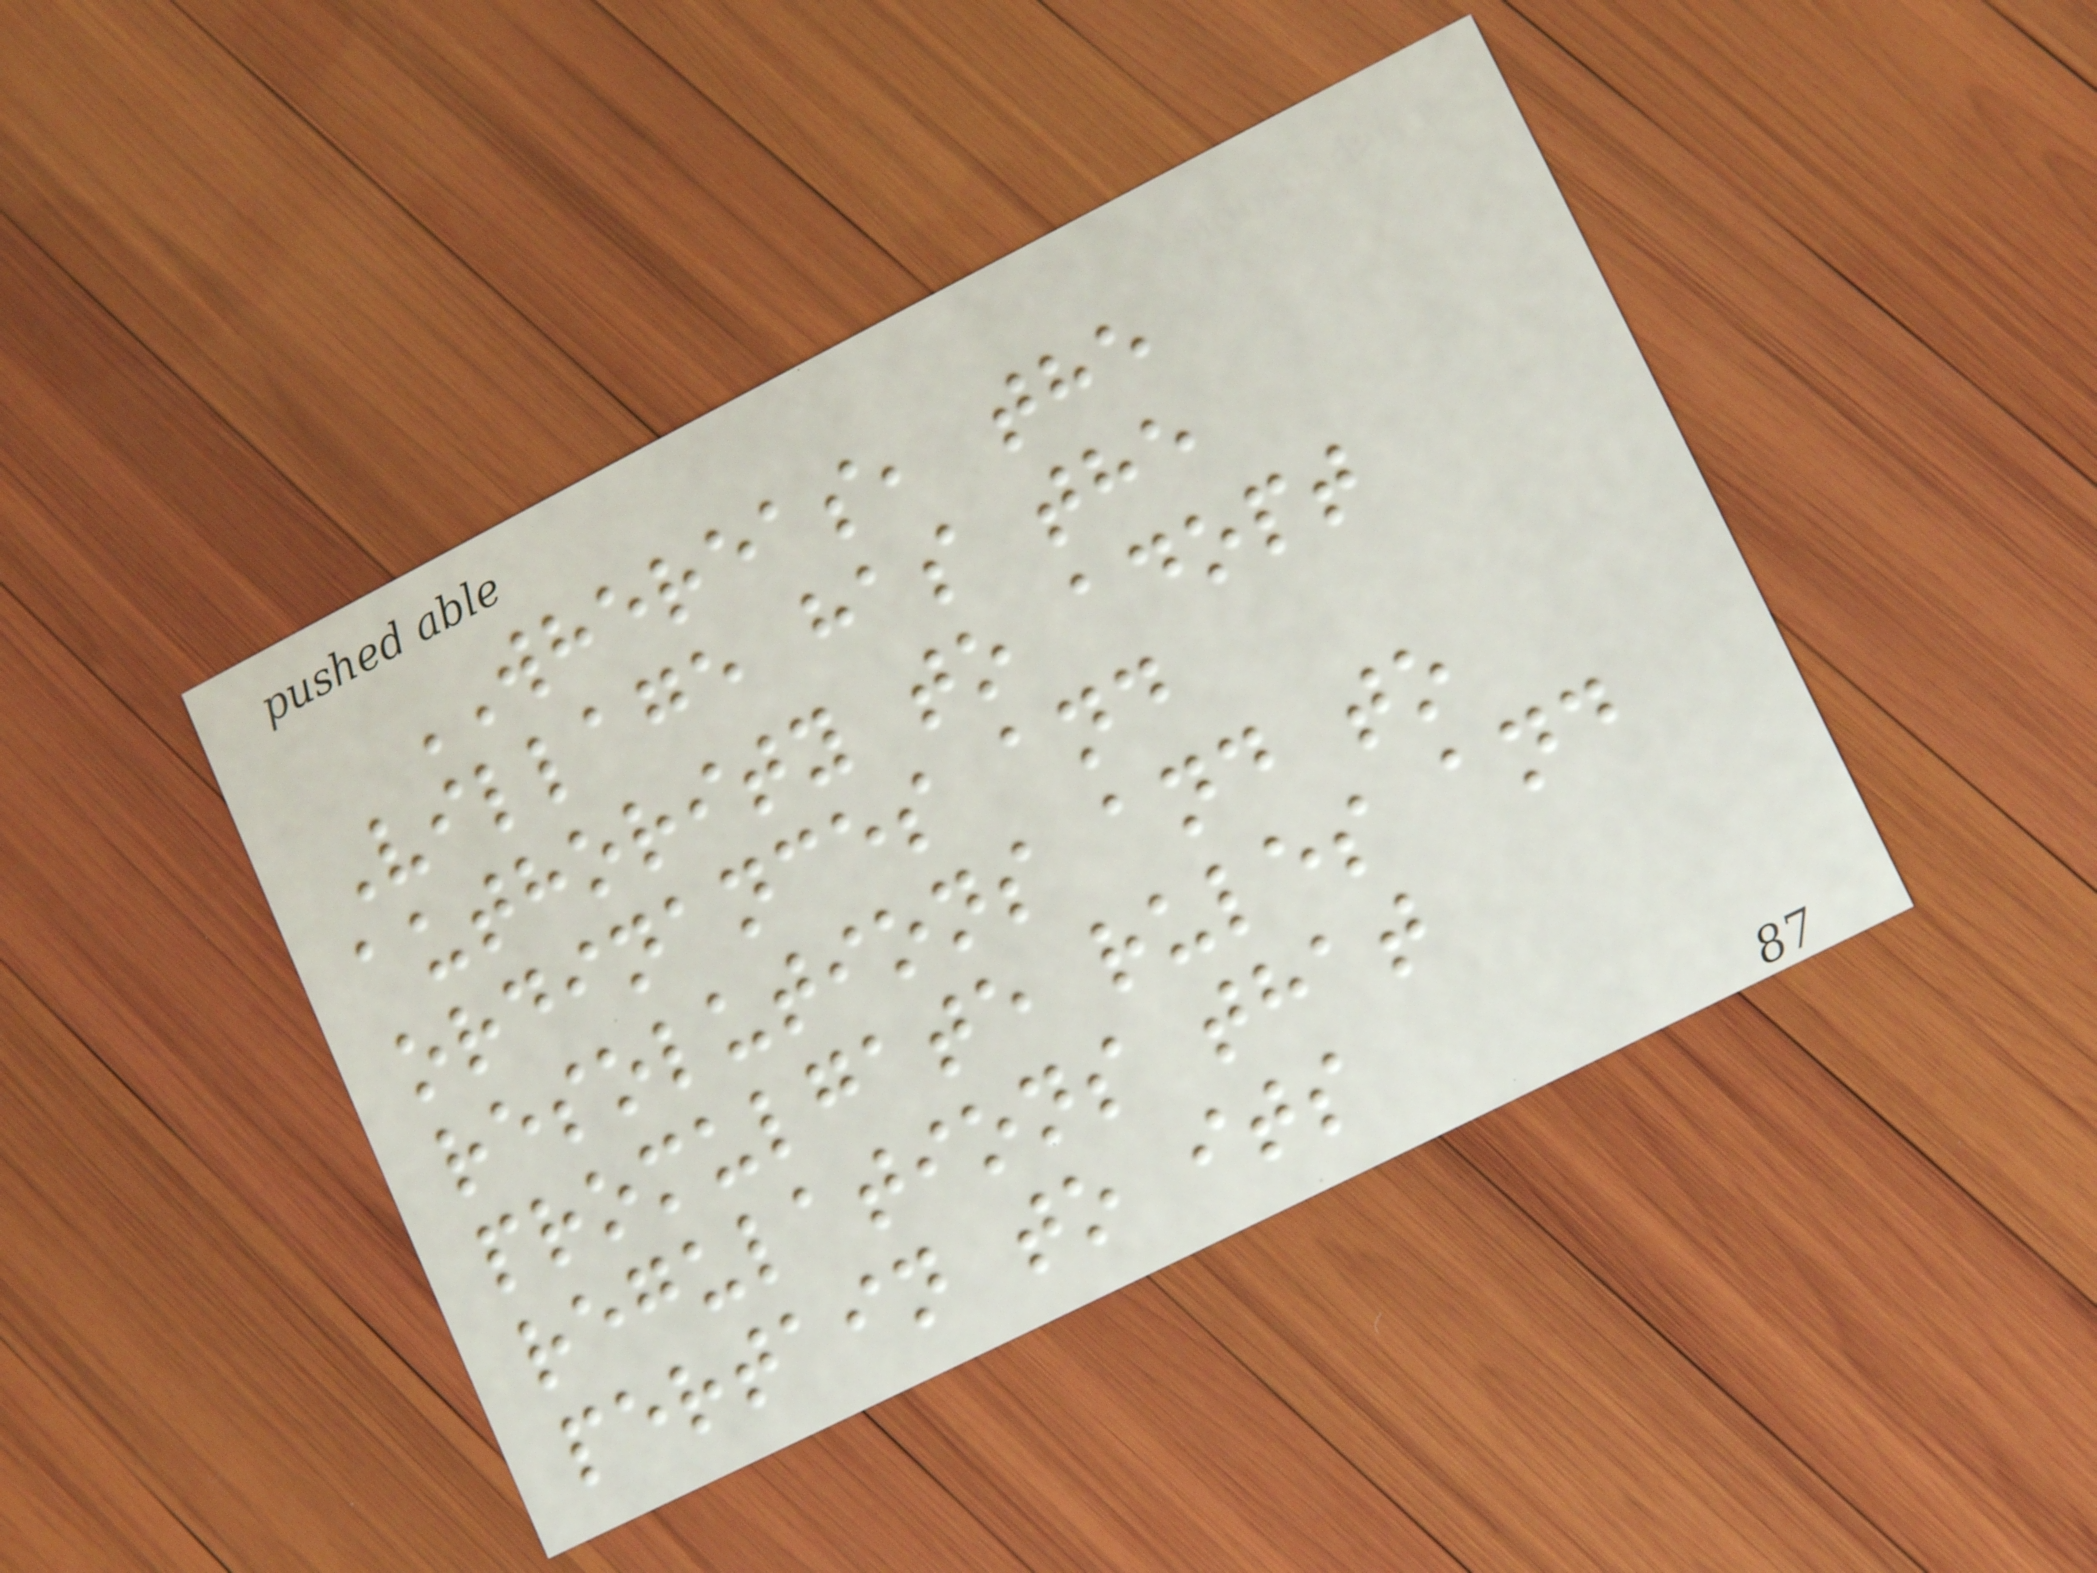WHEREAS, the
Village has the
authority to adopt
ordinances and
resolutions and to
promulgate rules and
regulations that
pertain to its
